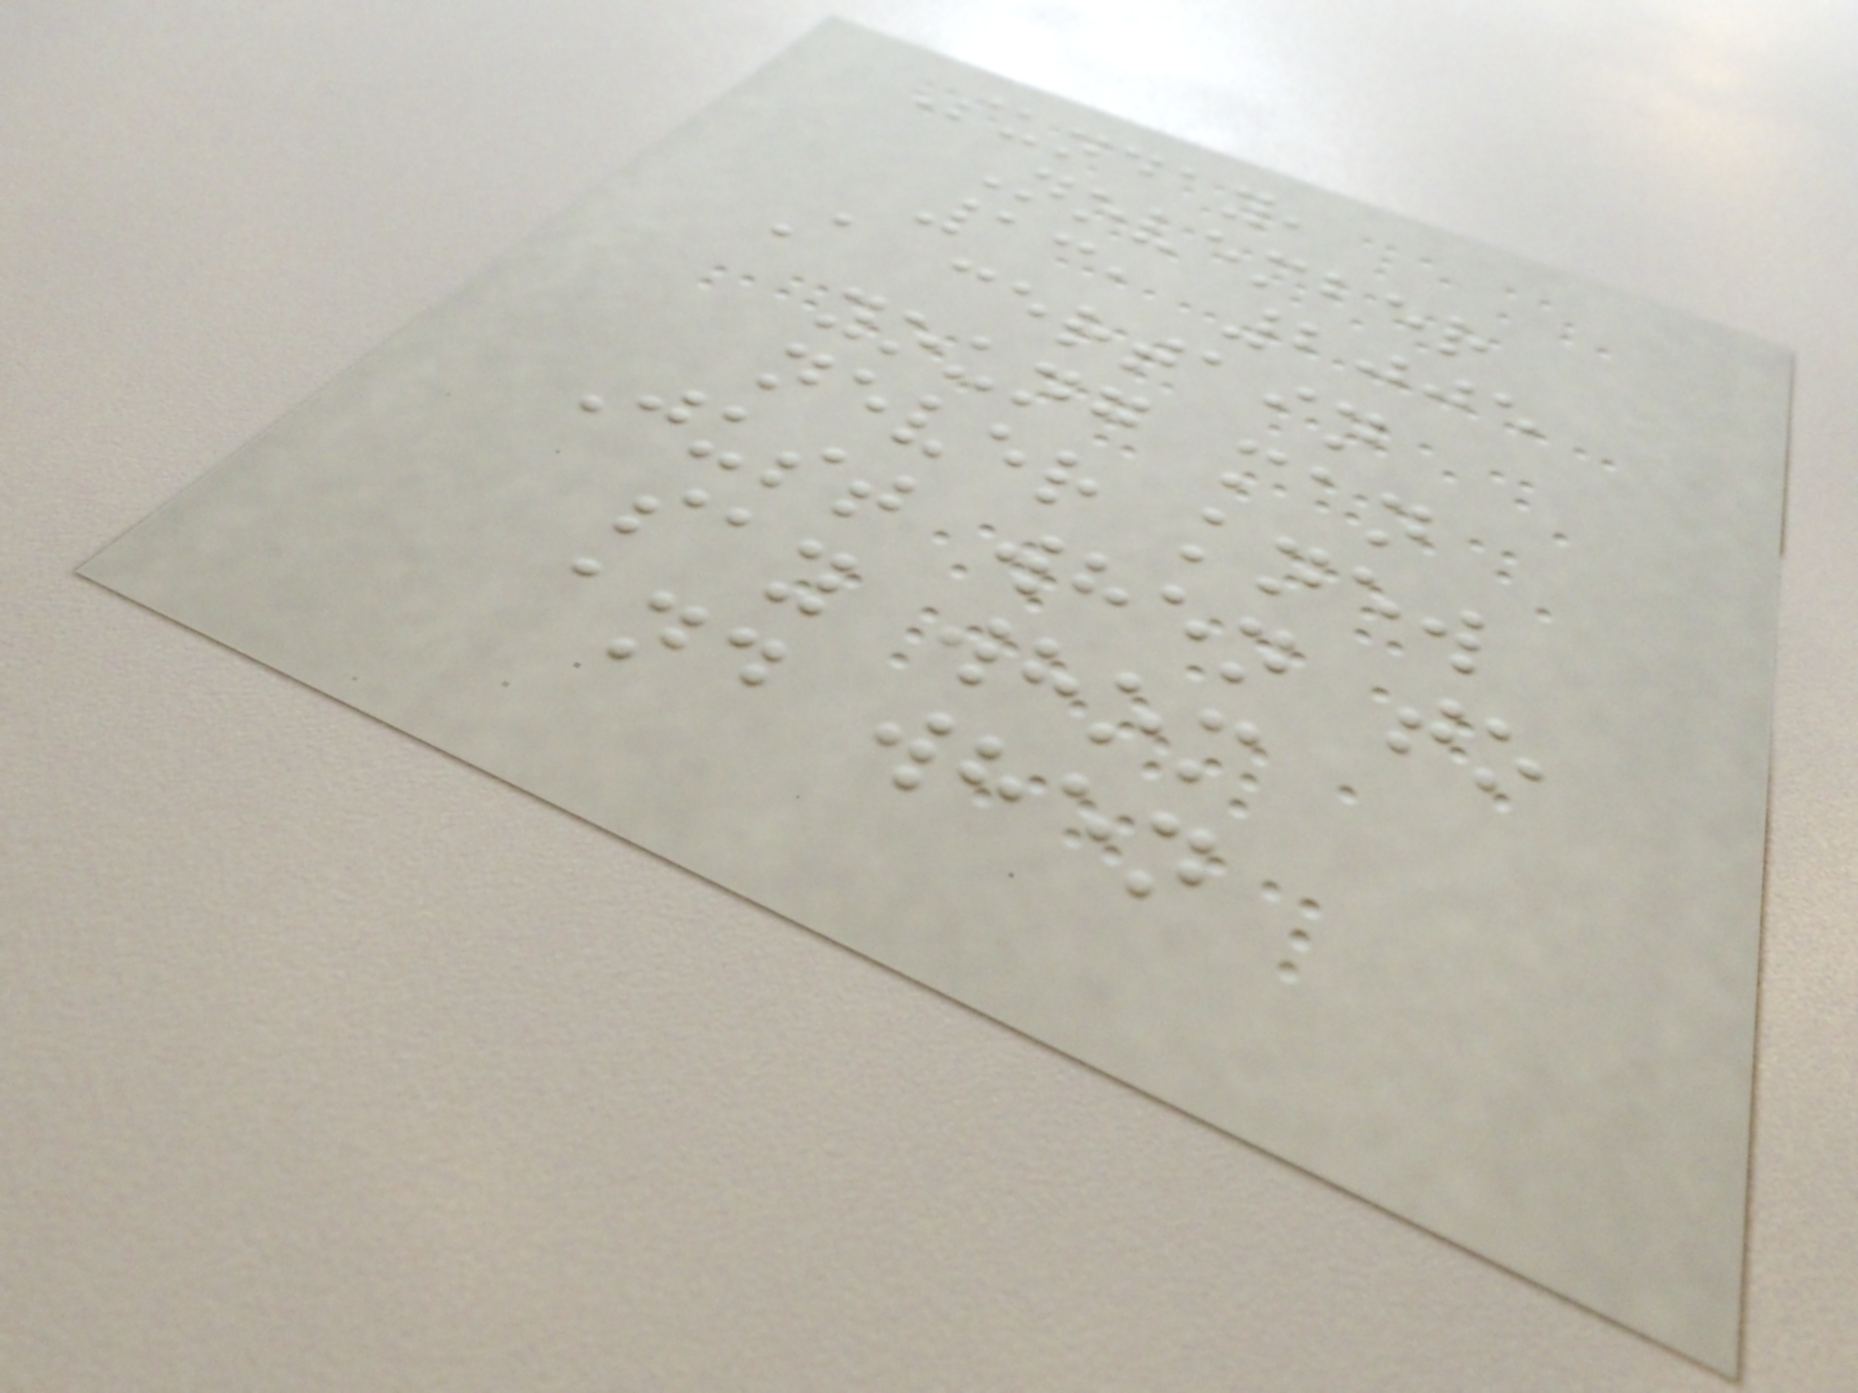Sunday,
November
13, 2005
A certain
young man
never knew
Just when to
say whom
and when
